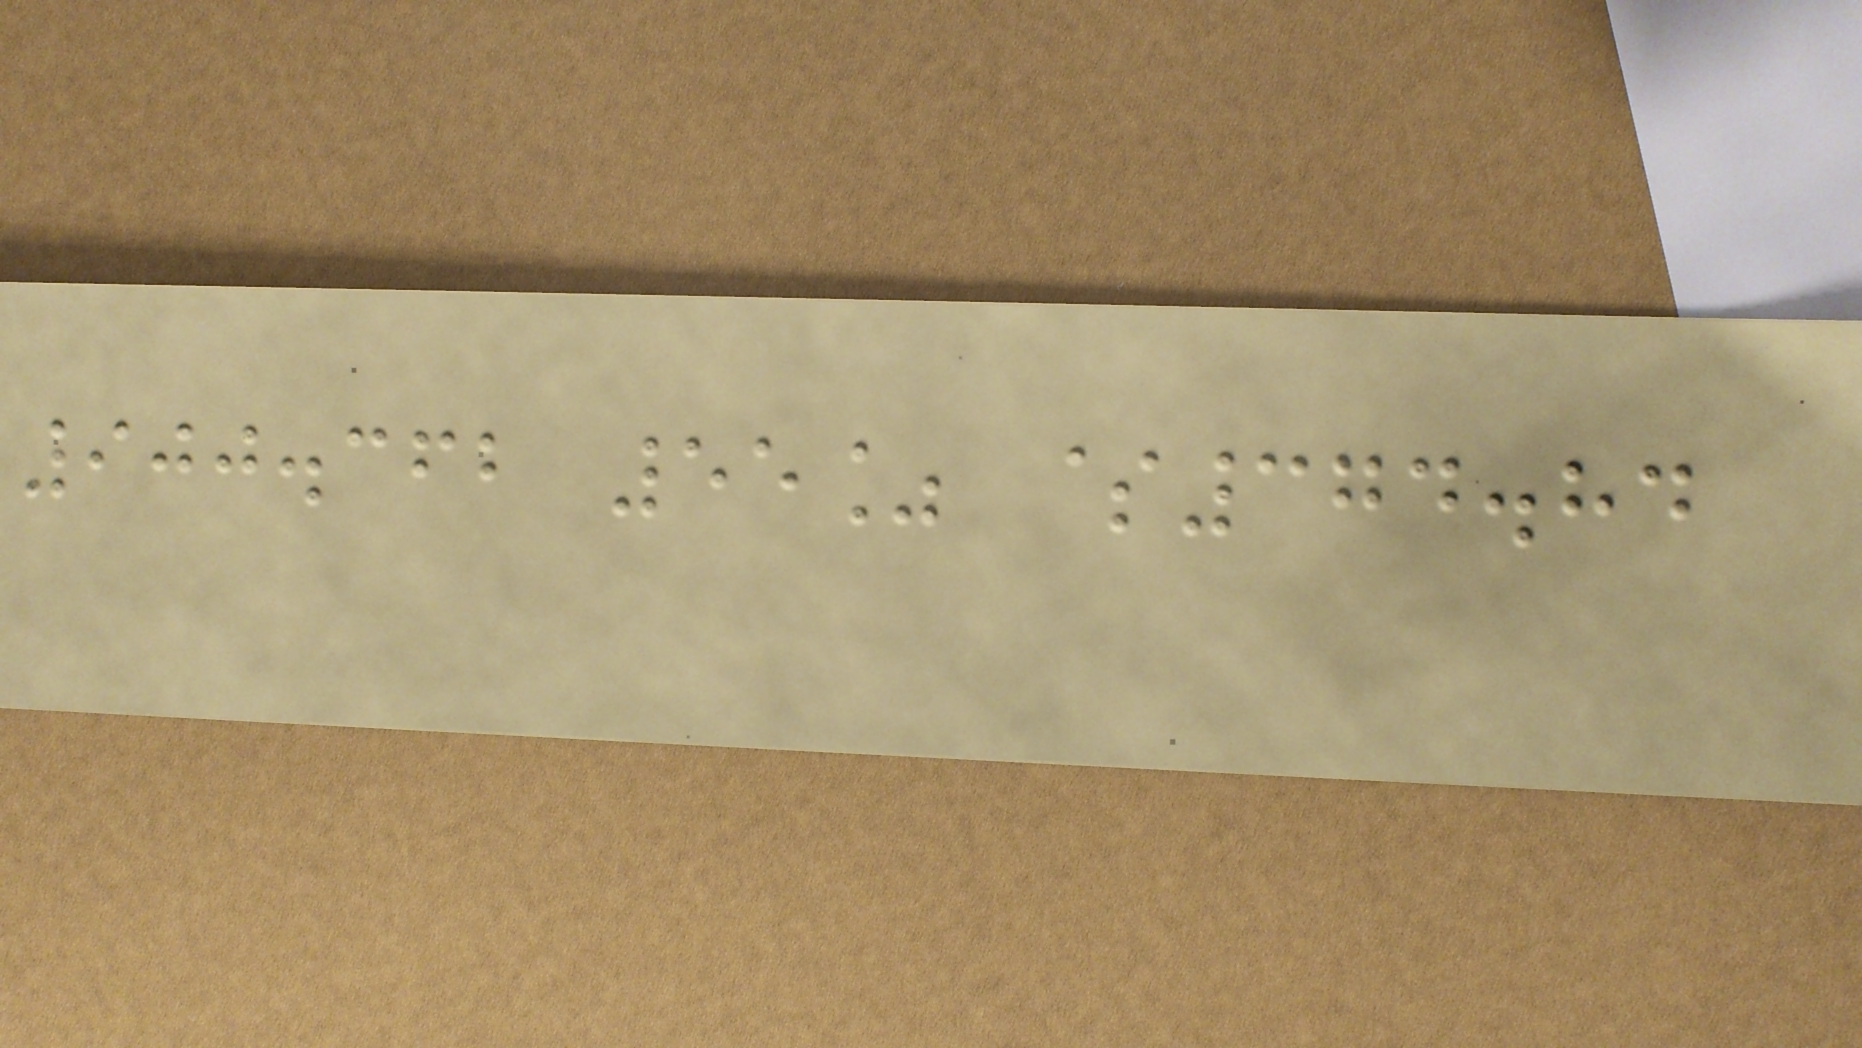900.362 55% $374.84
